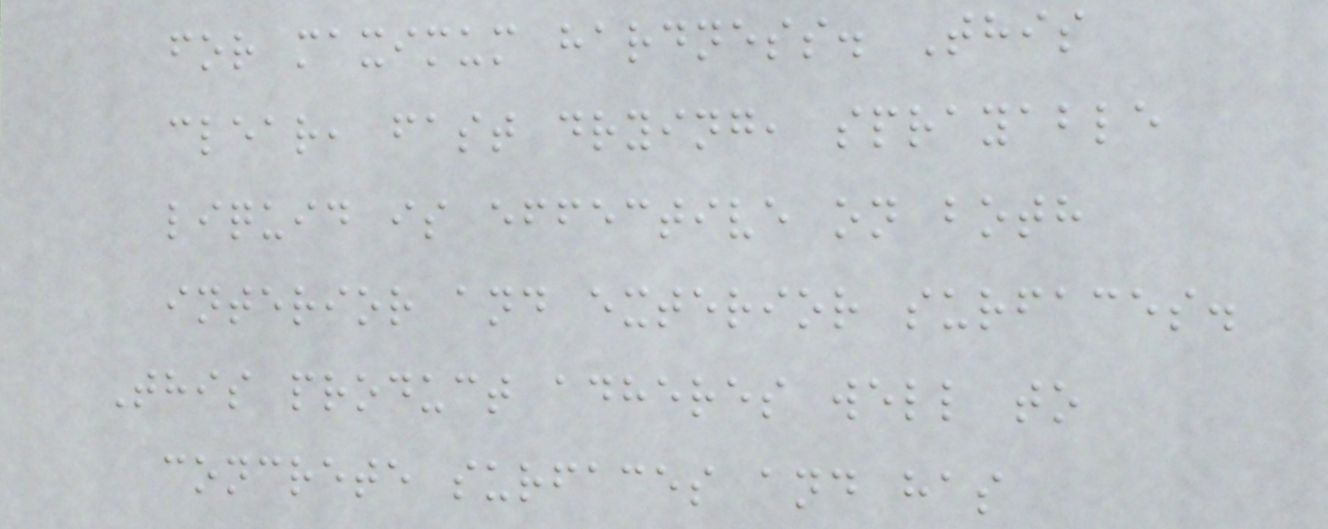for maximum hardness. This
clear, fast drying, sprayable
liquid is effective on both
interior and exterior surfaces.
This product adheres well to
concrete surfaces and has
